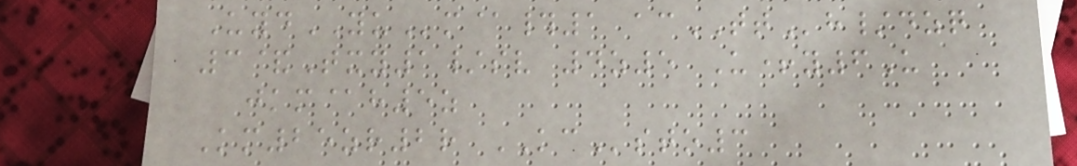UydYUm@#1 acTTh/dzq
3&Txy1/sv 4z5 U+y6U
jkm@h5z
Km25zr2r KCsto3
